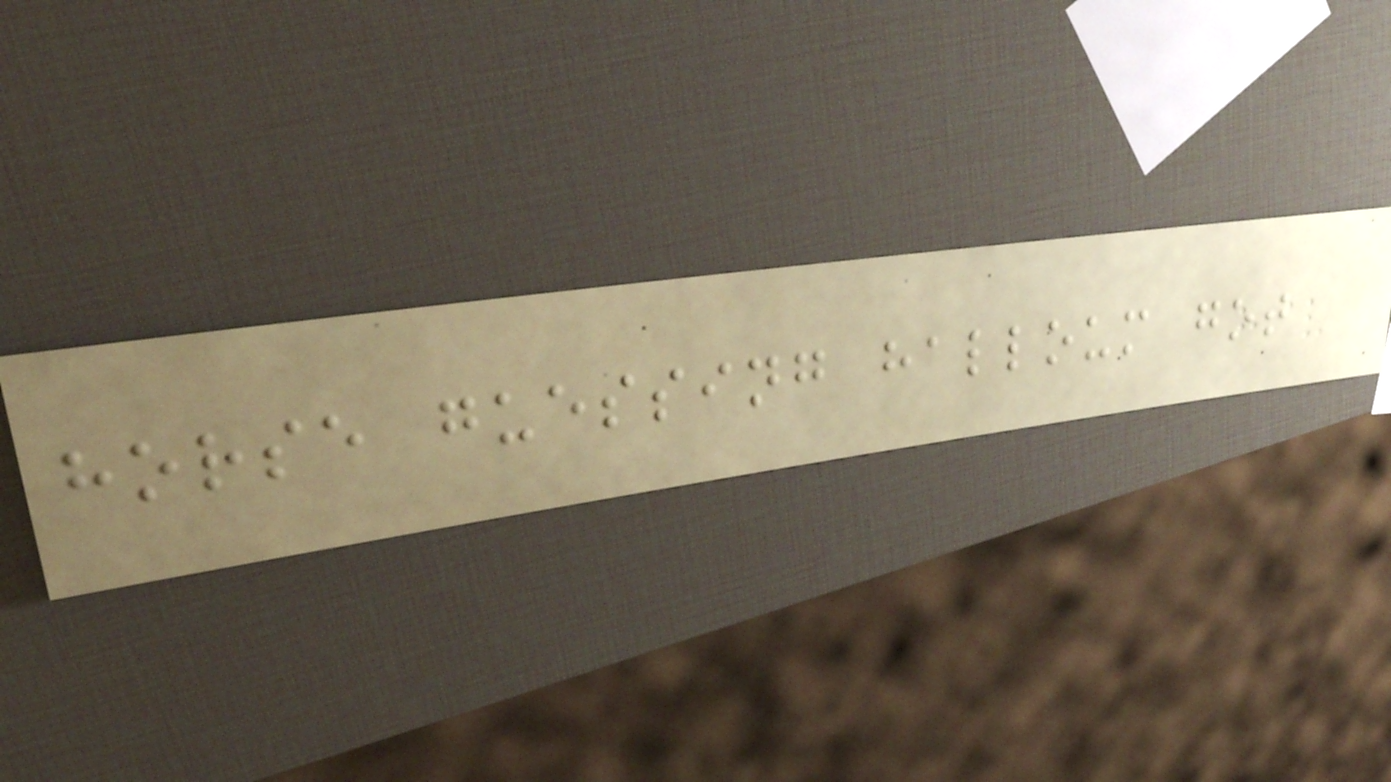horse guessing halloum got
